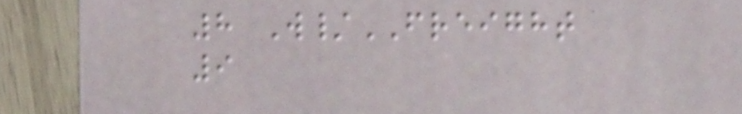8 W/FREIGHT
9
